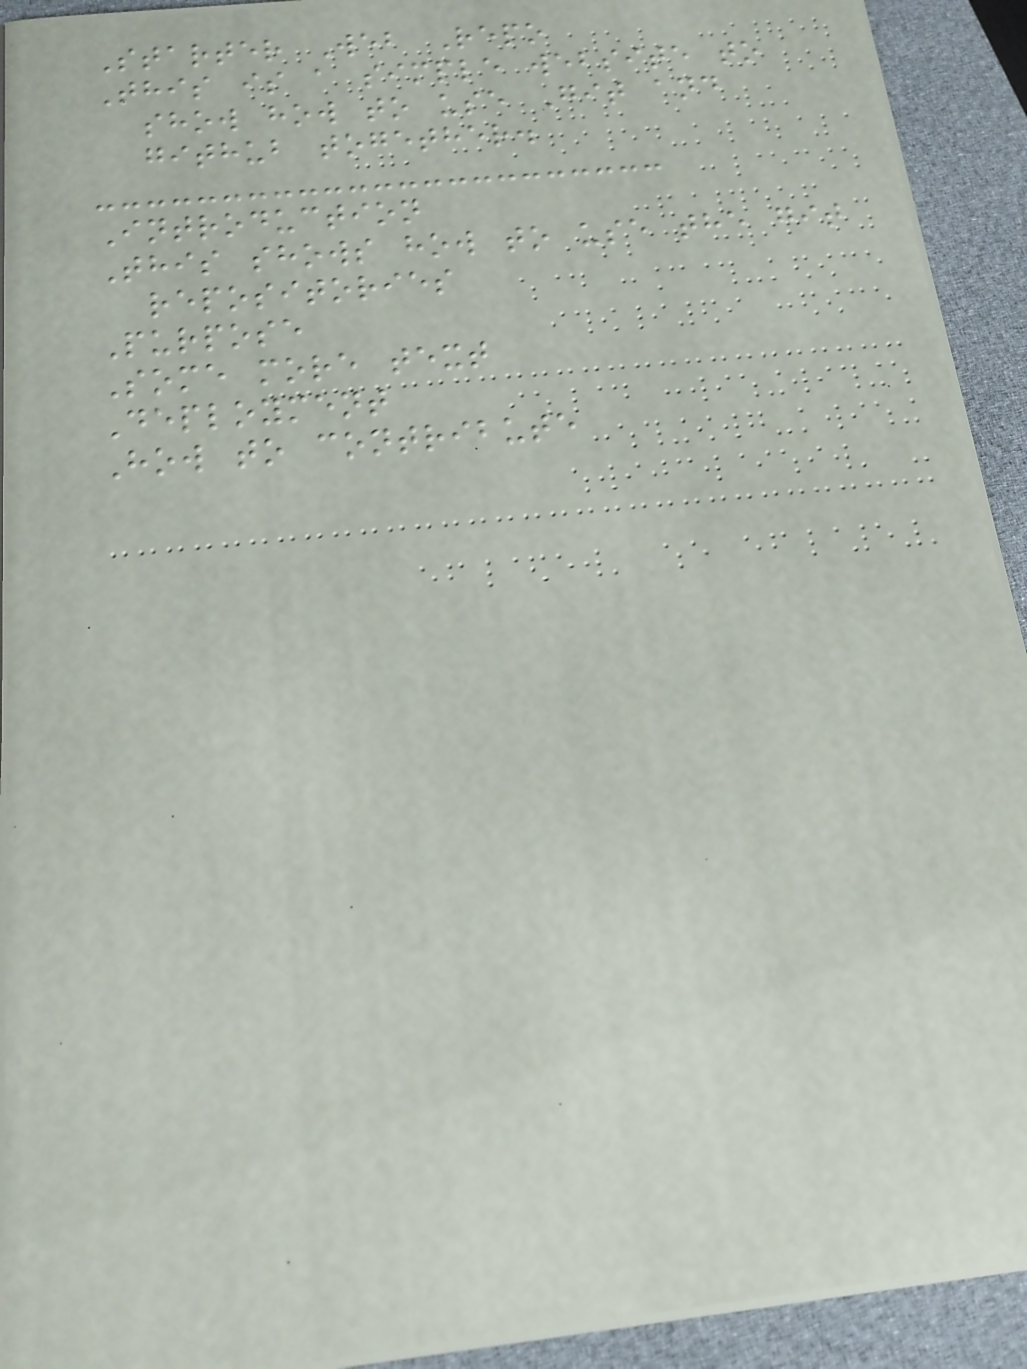Starter Web Repo
This is a simple website to
show how to use Git and
github together.
Introduction
This shows how to use the git
repositories
Purpose
Some more text
Deployment
How to contribute
